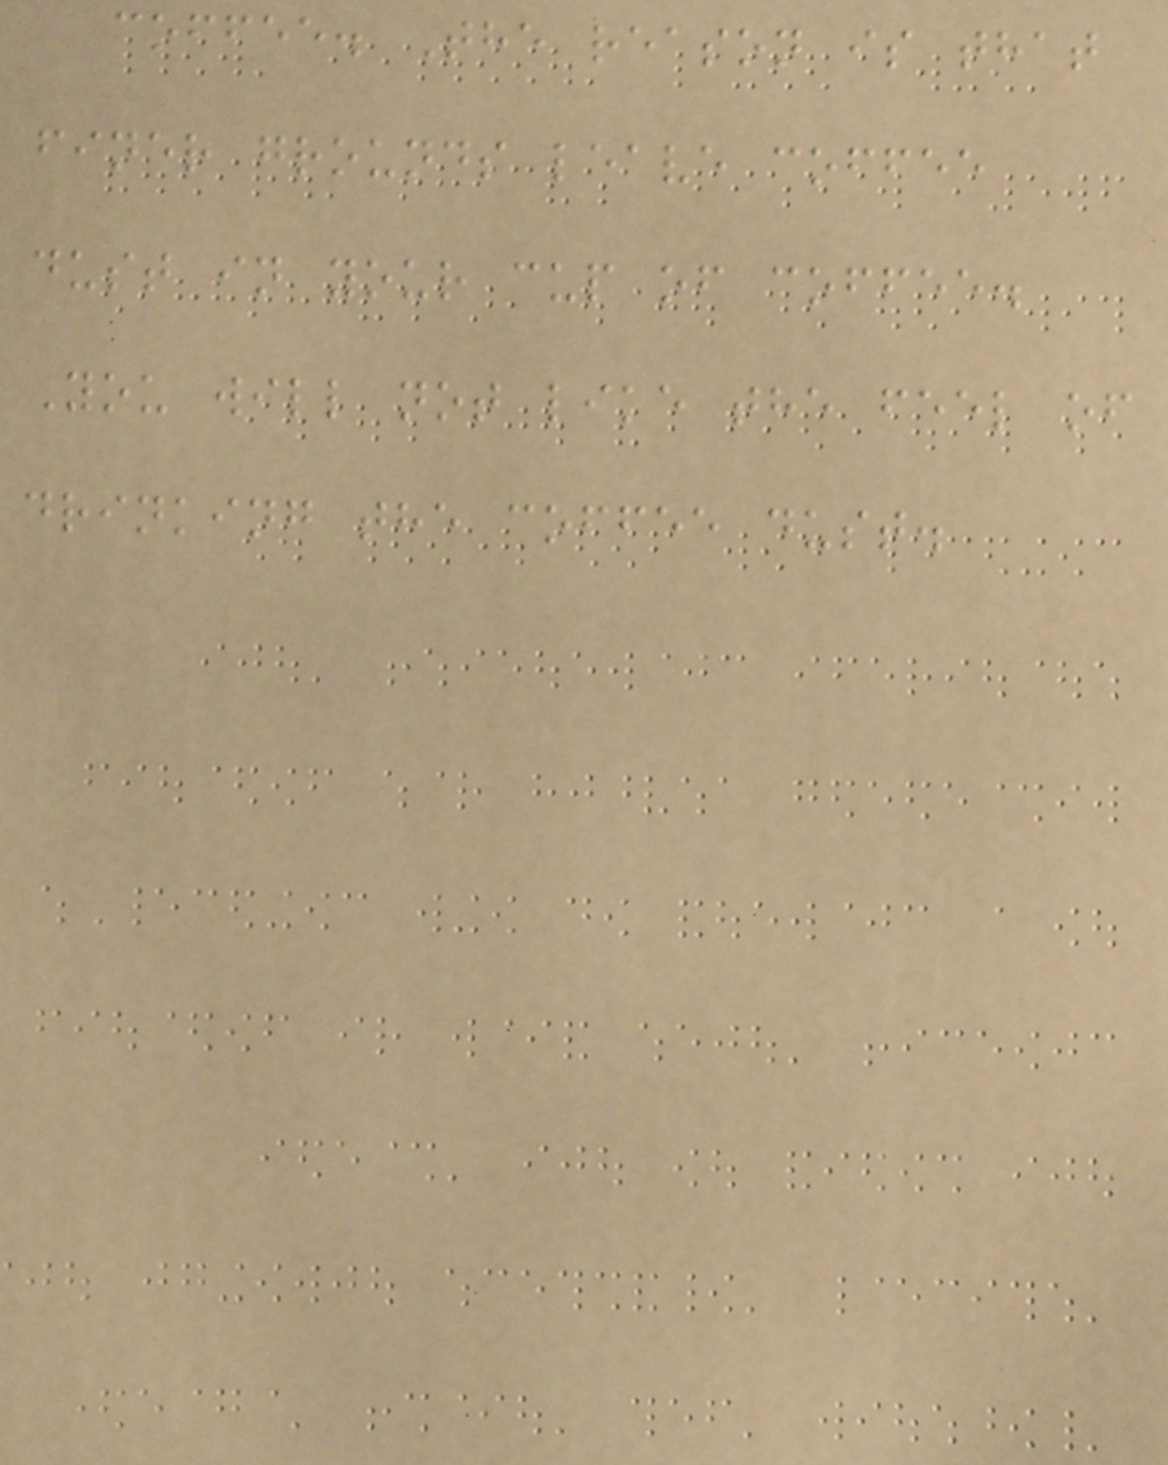coffee. The reason is that
finer grounds leave coffee
dust in your cup of coffee.
You will not like the feel of
drinking the coffee dust.
